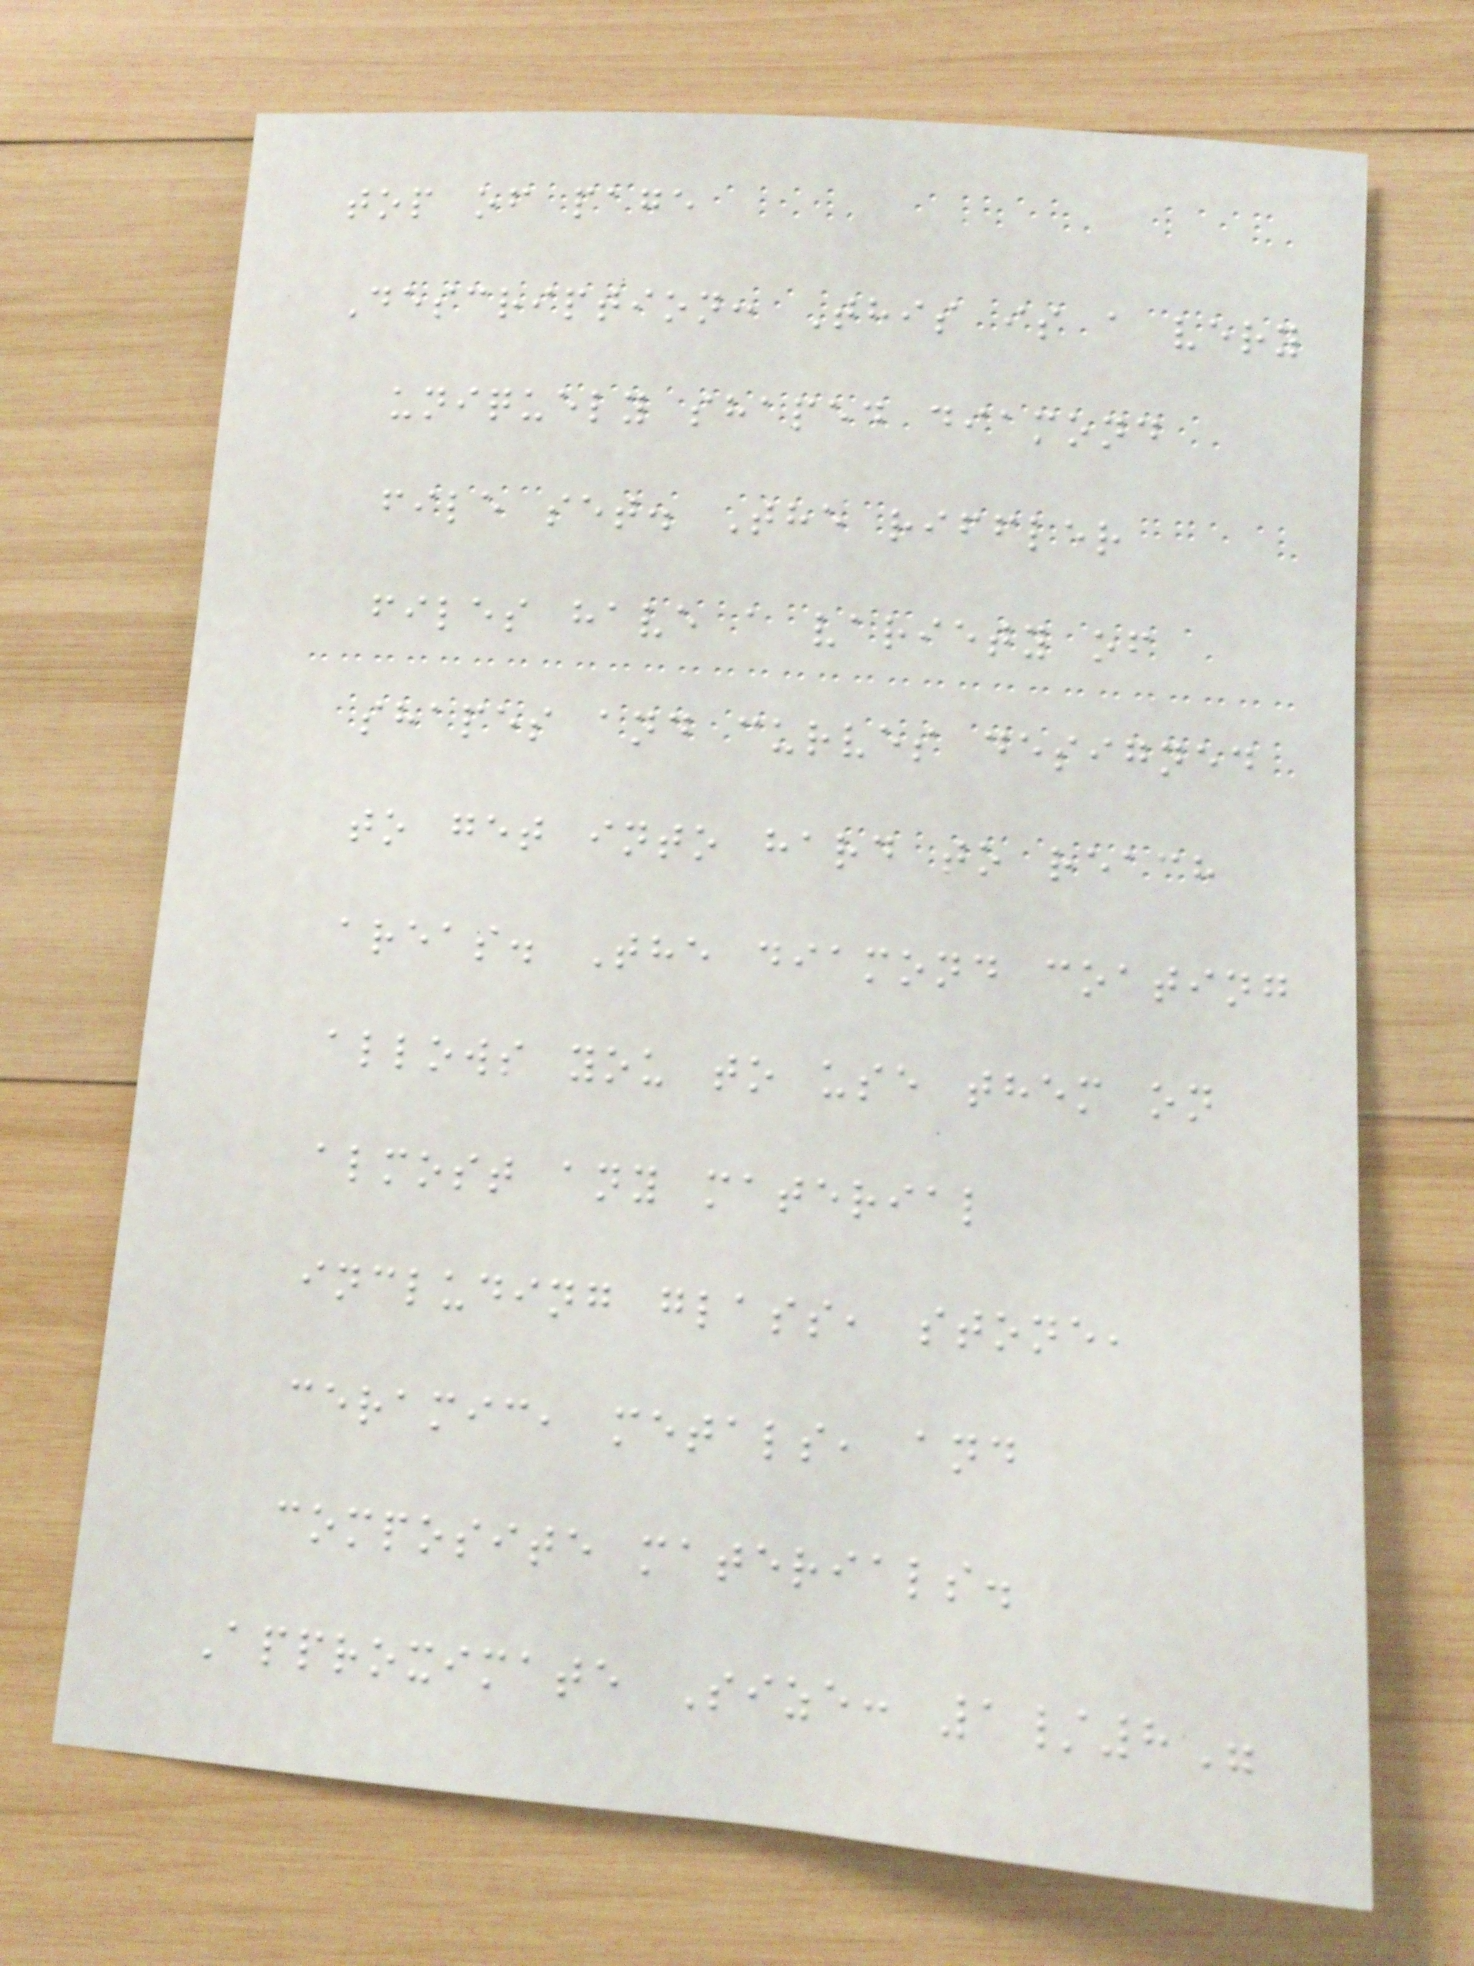top of page
Description: This is a very
uniquely shaped diamond
file set. The riffler
files have a variety of
shapes and curves designed
to get into hard to reach
areas. The diamond coating
allows you to use them on
almost any material
including glass, stone,
ceramic, metals, and
composite materials.
Approximate Size: 1/8"
